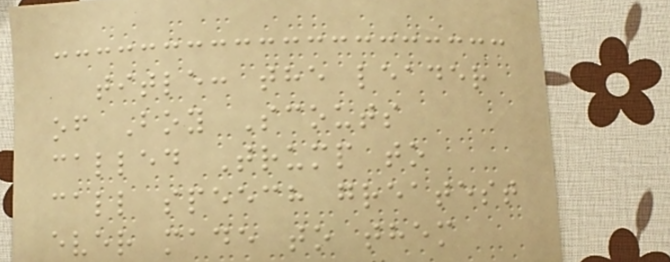title: the leader
of Boy Scouts
called Trump to
call speech greatest
ever made to them
